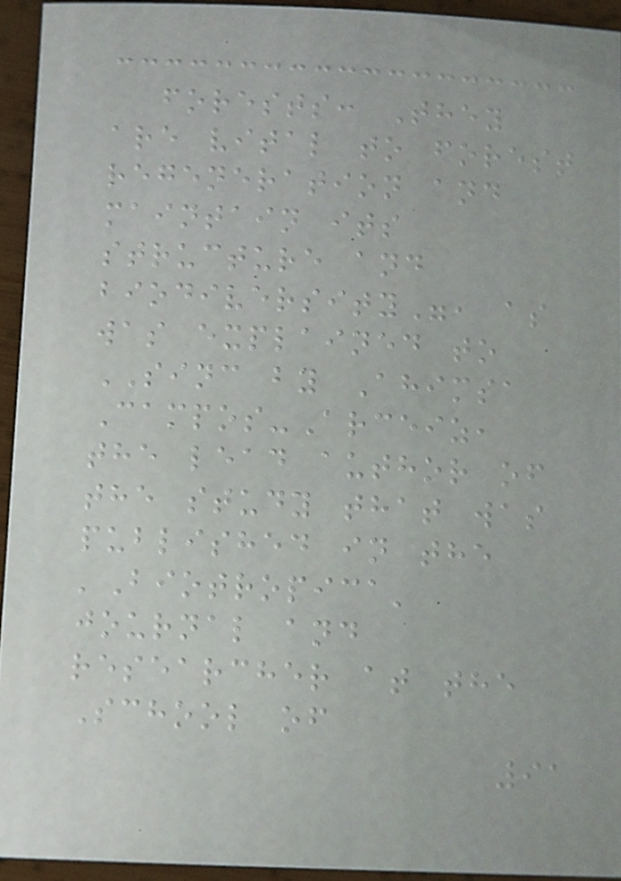forests: They
are vital to forest
regeneration and
maintain its
structure and
biodiversity", as
was explained to
SINC by Ahimsa
Campos-Arceiz,
the lead author of
the study that was
published in the
'Biotropica'
journal and
researcher at the
School of
91
